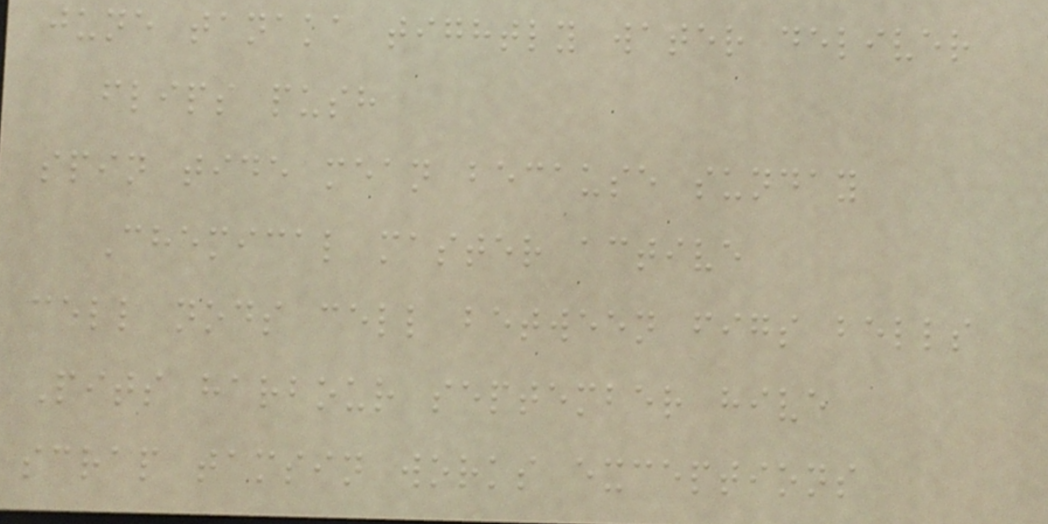june tanaka tightly water deliver
flips push
spin tide mean because sunday
Chemical master active
cell nods cell between figs bells
Pits harbour september hive
scrap tamsin works exceptions
